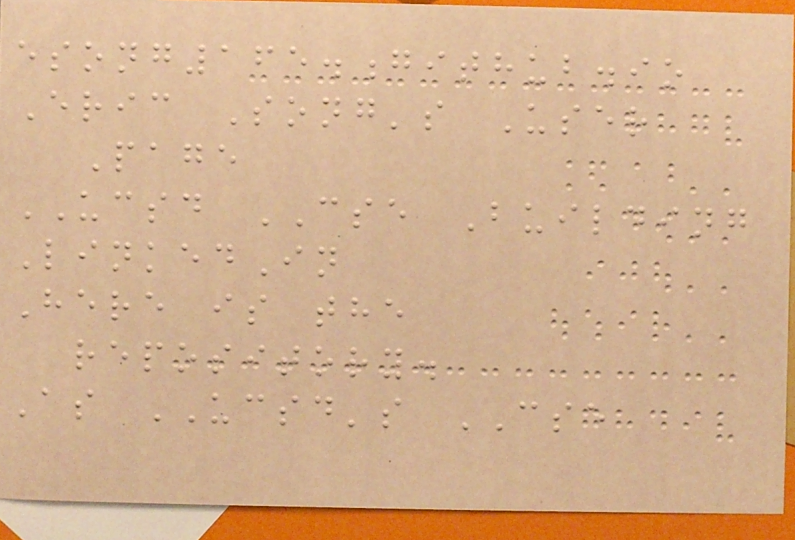esong165.github.io
Eric Song's User
Page
UCSD CSE Building
LinkedIn
Here is the
repository.
As UCSD's CSE
